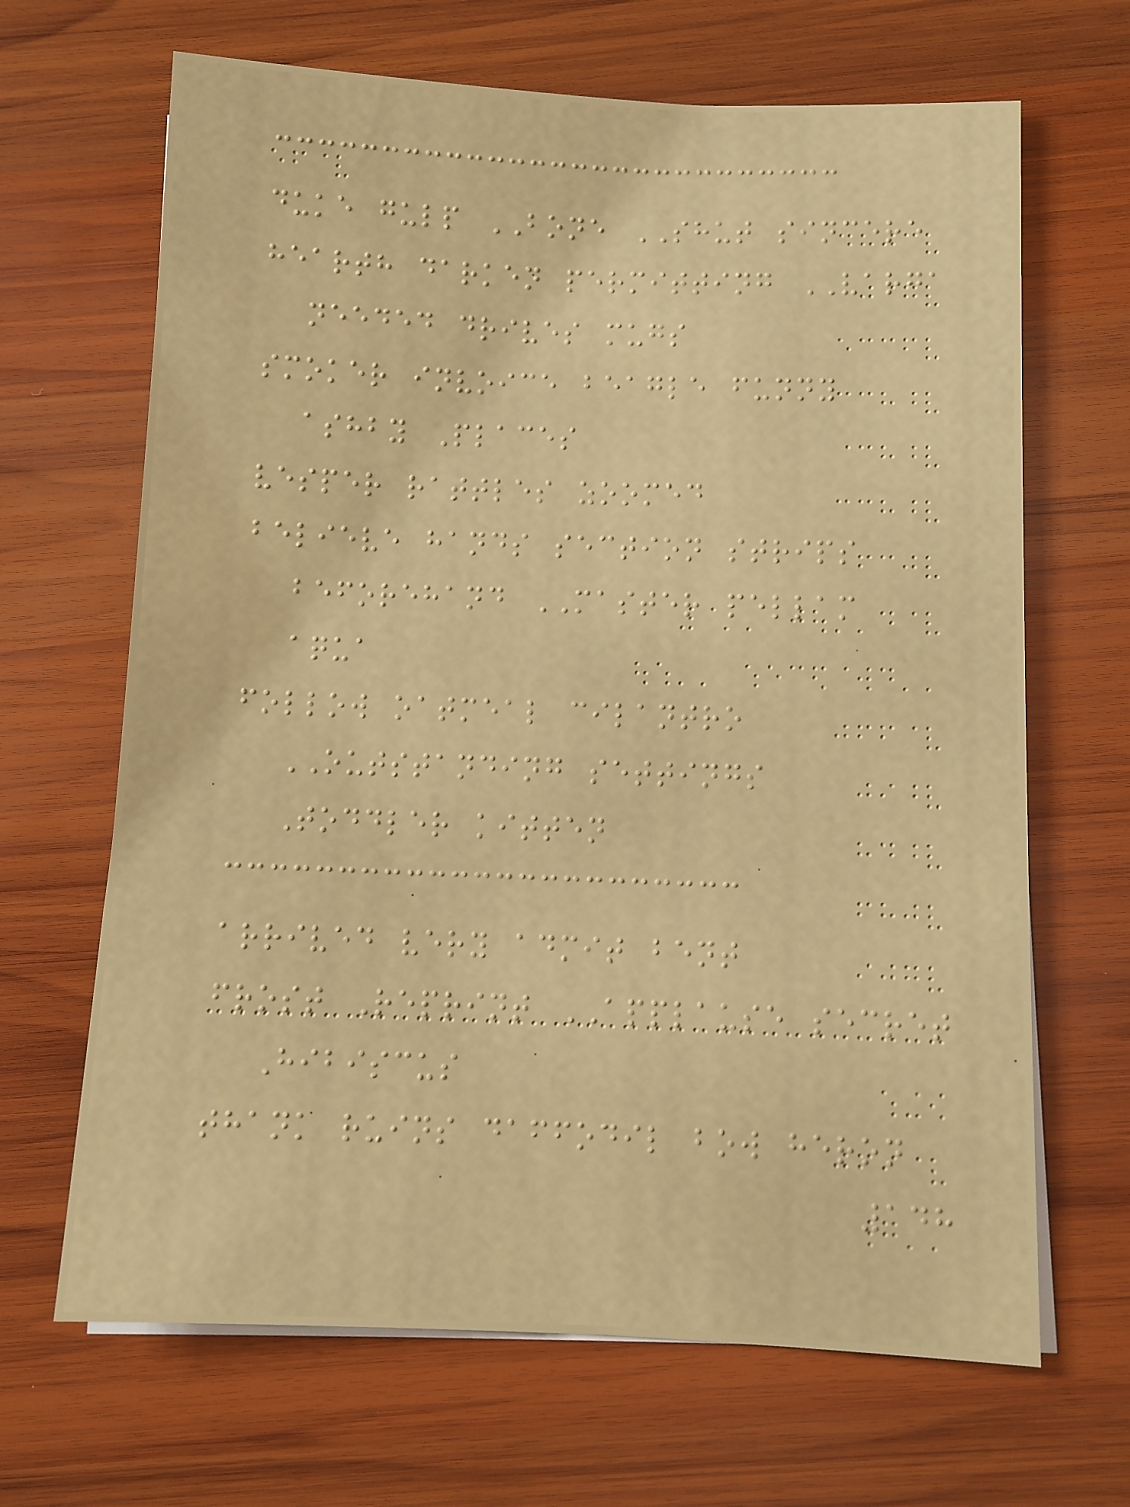duke gulp BONE SHUT sincere
hearth darken permitting VARGA
needed drives mugs
smoker invoice beagle funny
ashby Places
vesper rattles zoomed
believe hands section strips
beforehand MASTER pellam
aqua
follow oatmeal cilantro
OUTSTANDING settings
Toddler kitten
arrived very admit bent
frost Reprint APPLAUSE secret
Hibiscus
thank ruins daffodil bow heron
148
